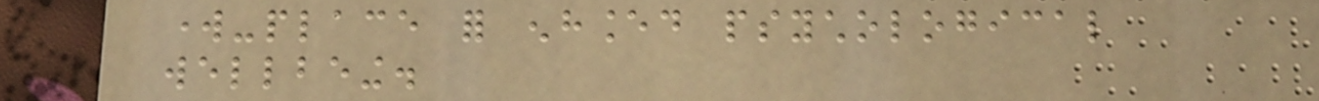work-place for enhanced psychological
wellbeing.
